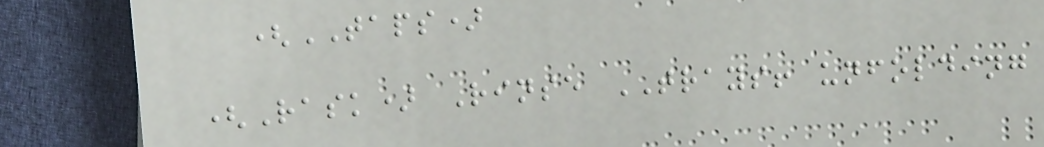(TAPS)
(Rask) Rinse TRAYS! unfolding
